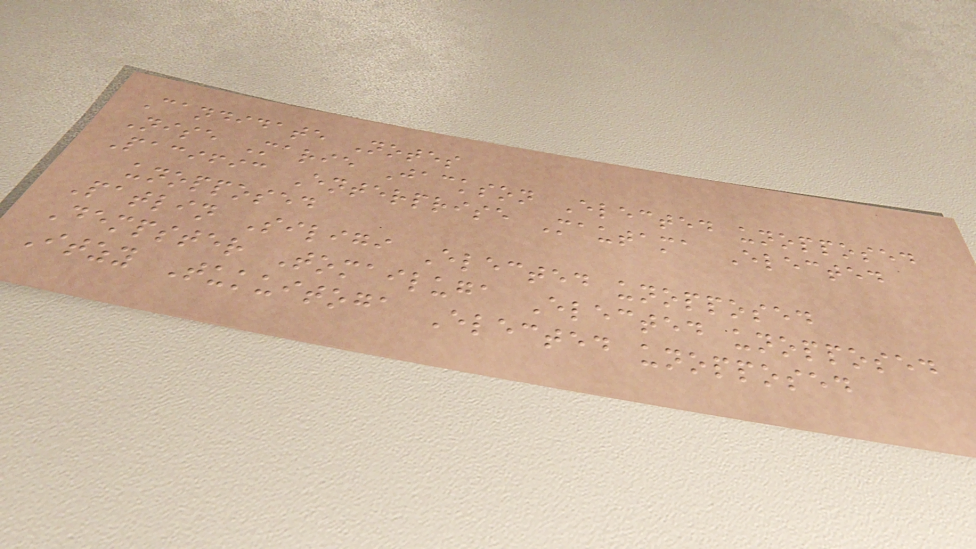Candidate Notes
Nise Marie Jackson Elected unopposed
Pacific Enterprise Mautama Elected
unopposed
Patlin Siligi Elected unopposed
Dempster Tomailuga Elected unopposed
Itzy Tukuitoga Elected unopposed
